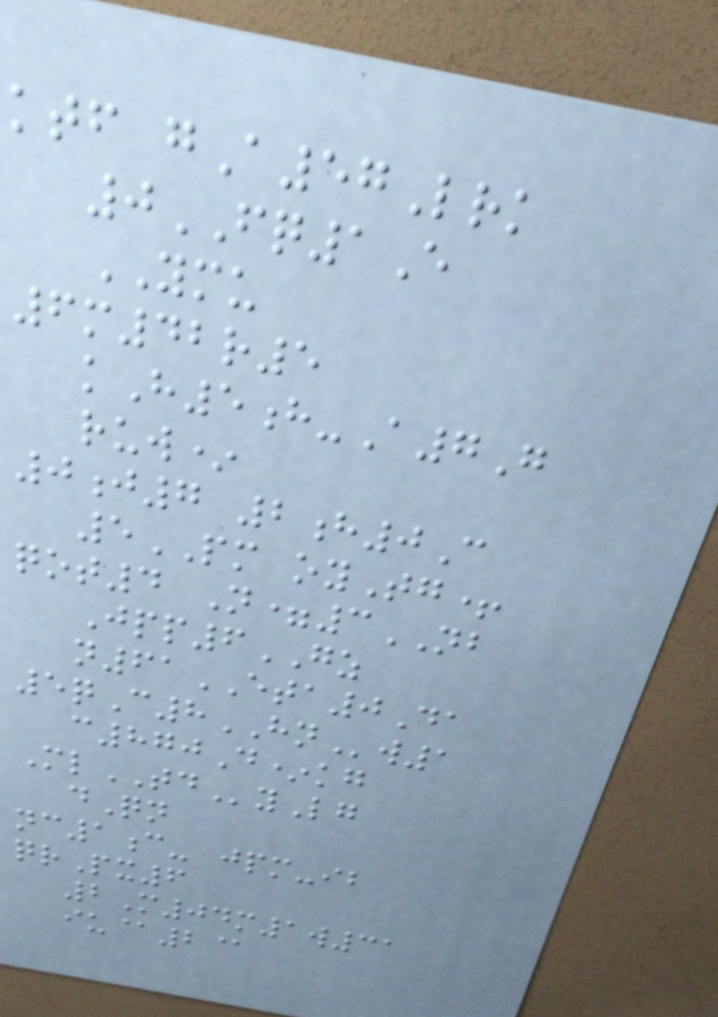ktf gA57Lrk
0FQ1E
YMU
6m42r5
kH5h-A7G
ruw*
0j7 2h0C
5PM oyTg+
qot4 N=3NB
Jpp6GZ
n61ETA0Da
5qC8HNw1
c870D*kg
MlTDyLg
dQn
nc1c- jpm-ib
qrPx6
2M04m1w31
iu@2@
